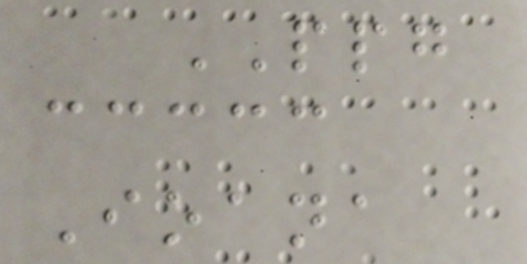PPG
Ioana
